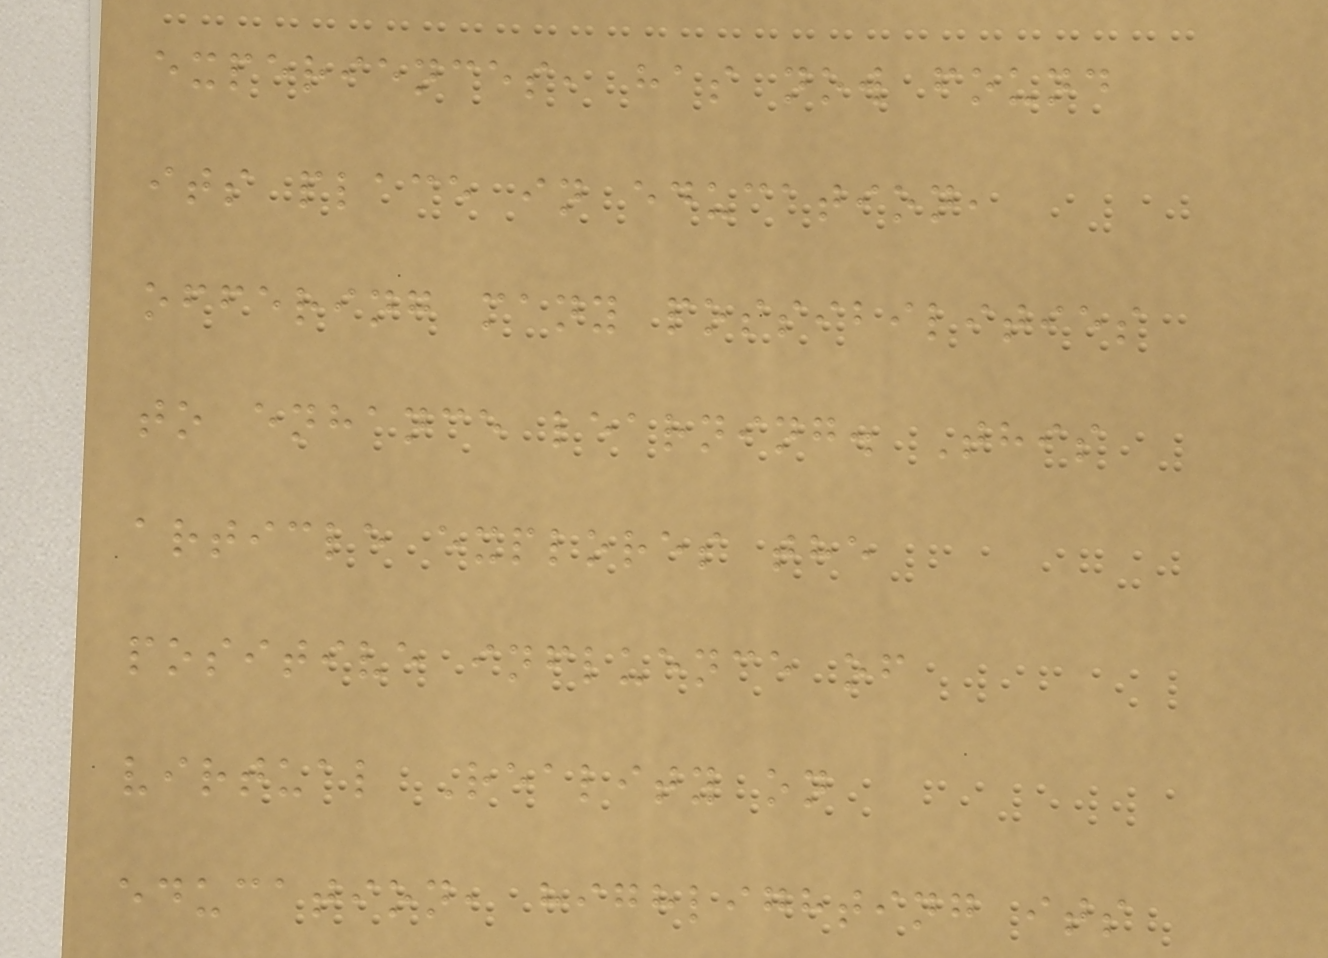experiences, has now found
its place in education,
offering many possibilities
to enhance learning. This
article explores the
positive influence of
virtual Reality on
education, highlighting its
